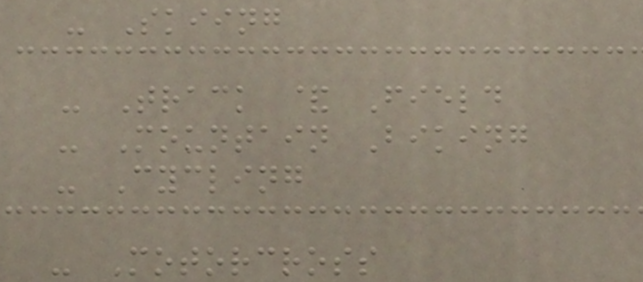- Skiing
- Track & Field
- Mountain Biking
- Cycling
- Motorcross
